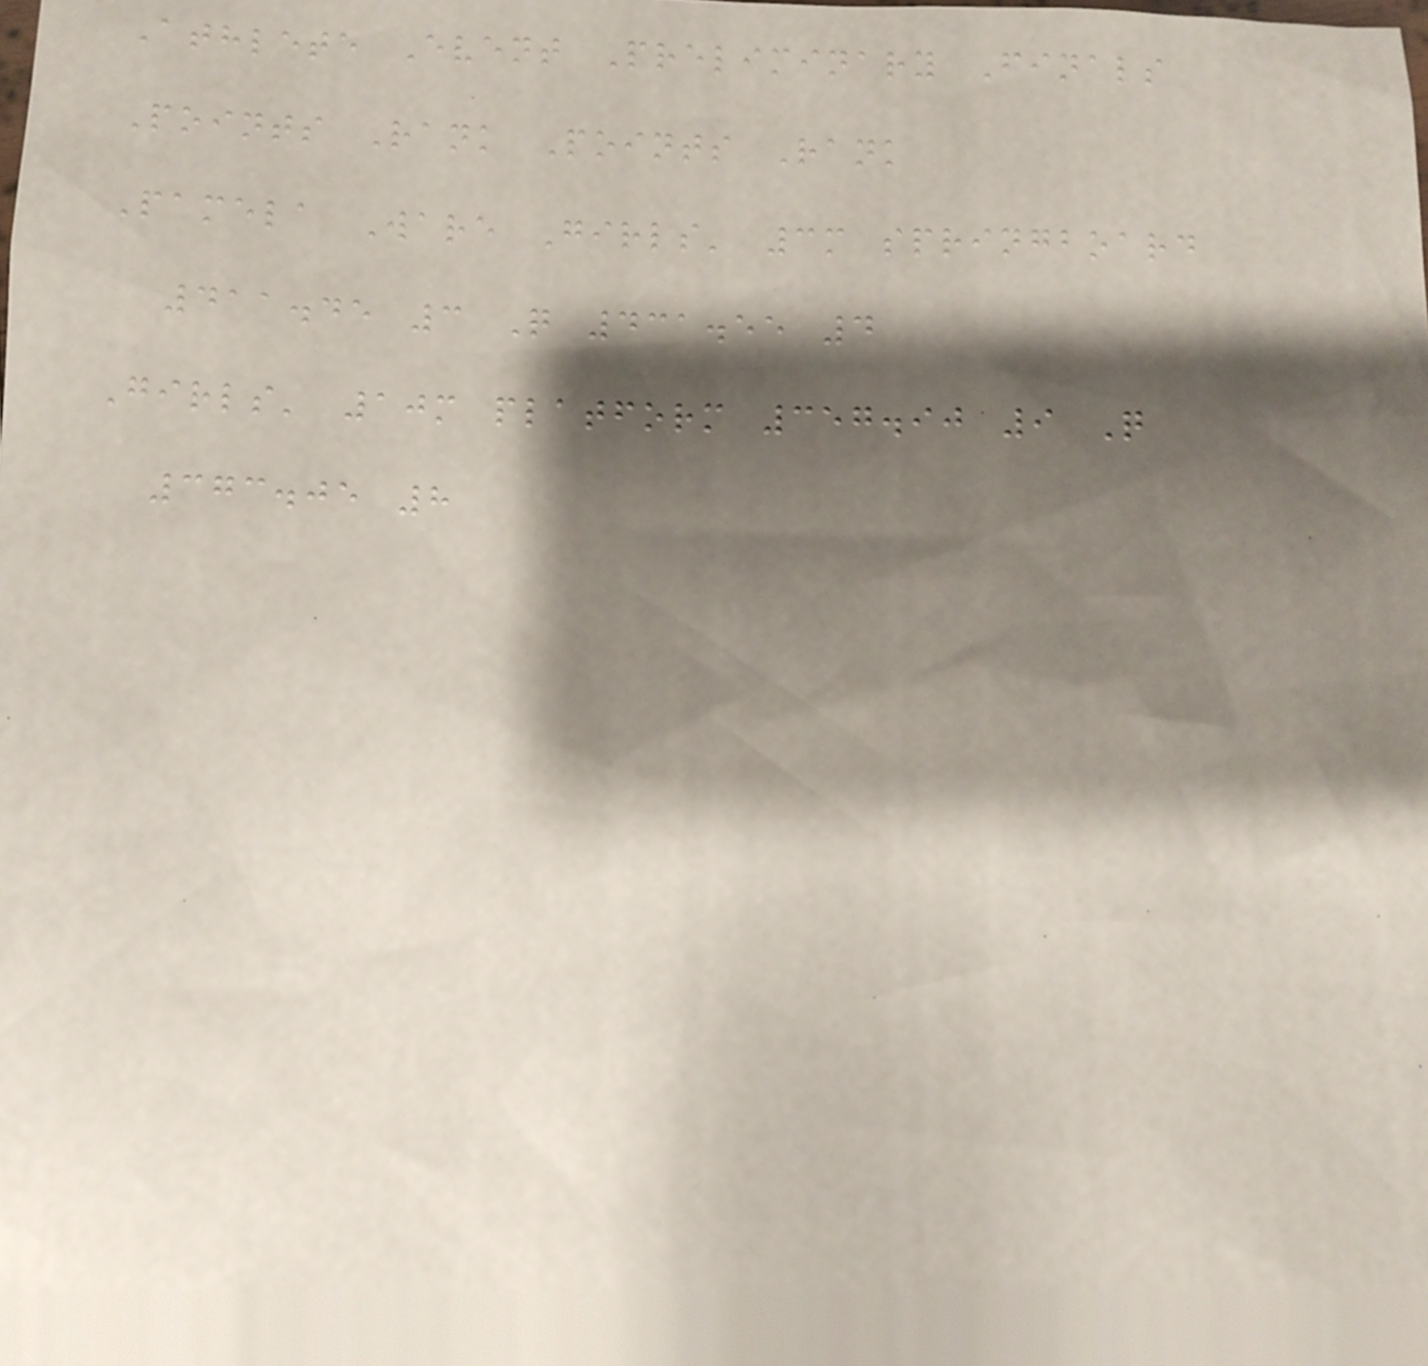Athlete Event Preliminary Finals
Points Rank Points Rank
Pamela Ware Girls' 3m springboard
411.45 3 Q 431.55 4
Girls' 10m platform 357.90 9 Q
373.05 8
